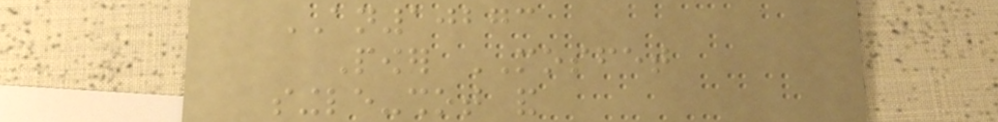AN10273
Power MOSFET
single-shot and
